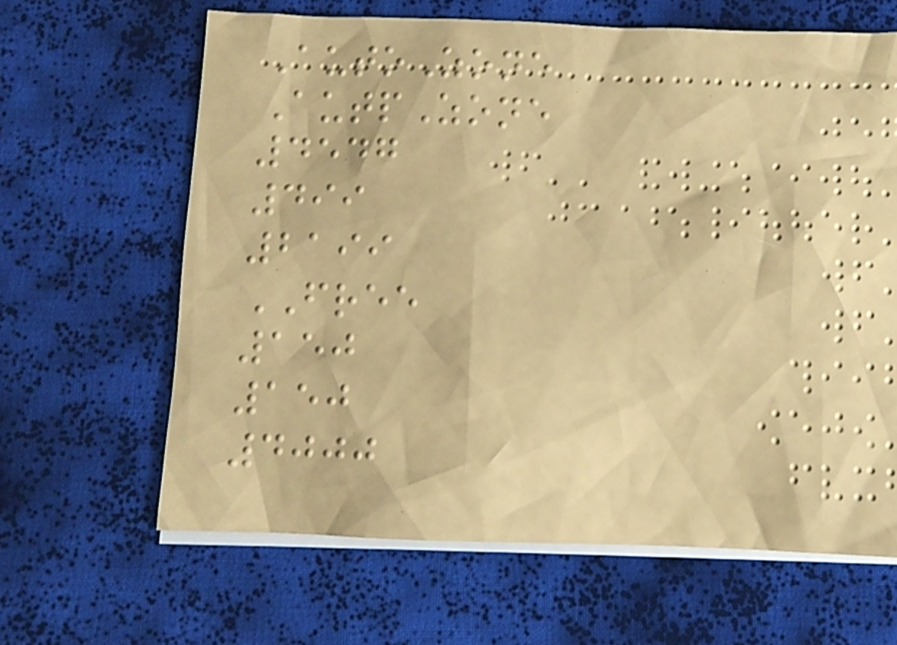AutoZone
AutpZone
4547
499
2199
FREE
150
150
4000
